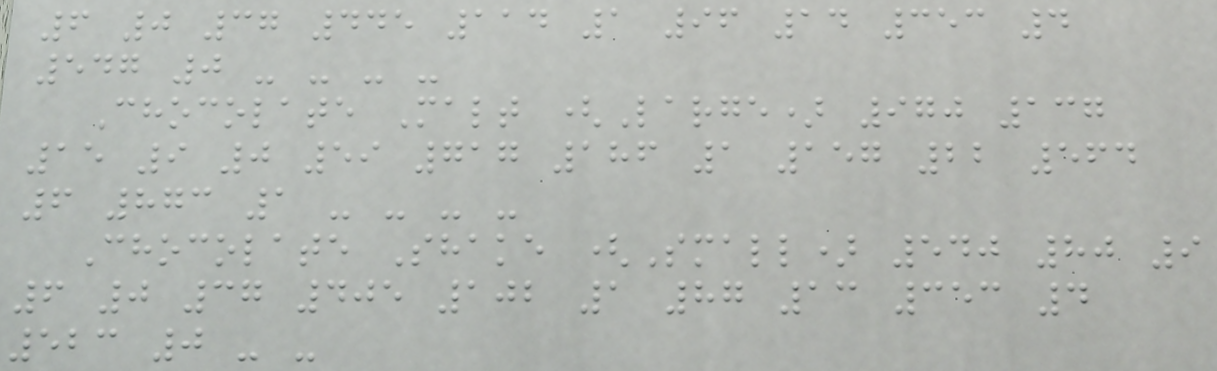6 0 37 445 114 1 96 14 353 4
547 0 - - - -
Chocolate Malt (Large) 970 137
15 9 0 59 717 186 1 157 22 564
6 873 1 - - - -
Chocolate Shake (Small) 540 80 9
6 0 37 405 102 1 87 13 353 4
523 0 - -
